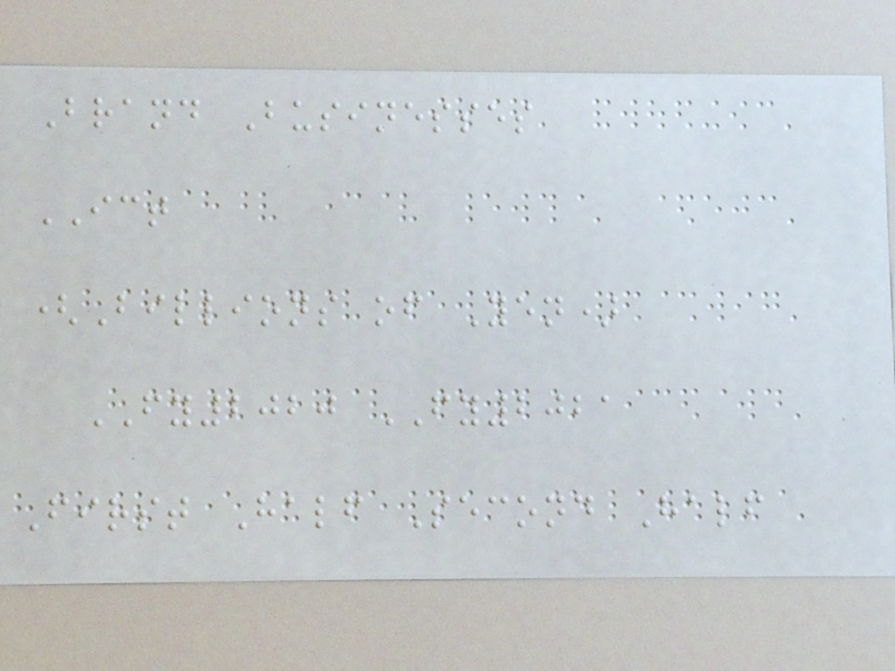Brand Businesses
ICT
(Billions of Yen)
FY2020 FY2021
First Half Second Half
